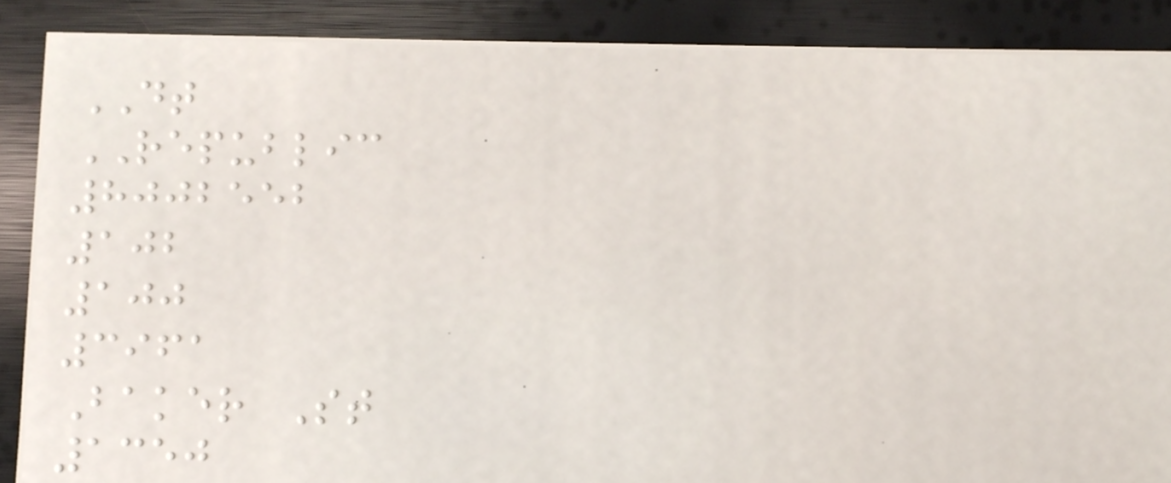DT
REPUBLIC
8002552
102
100
3961
Baker St
1350
